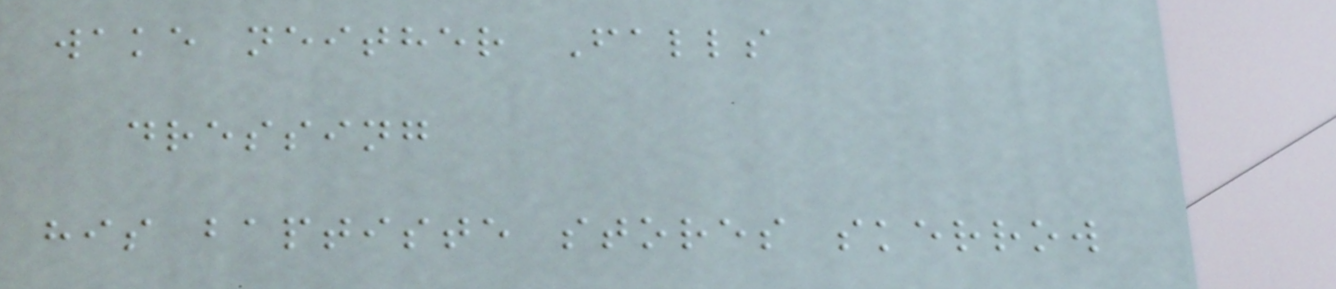wake neither Falls
dressing
his baptiste stores skerrow
